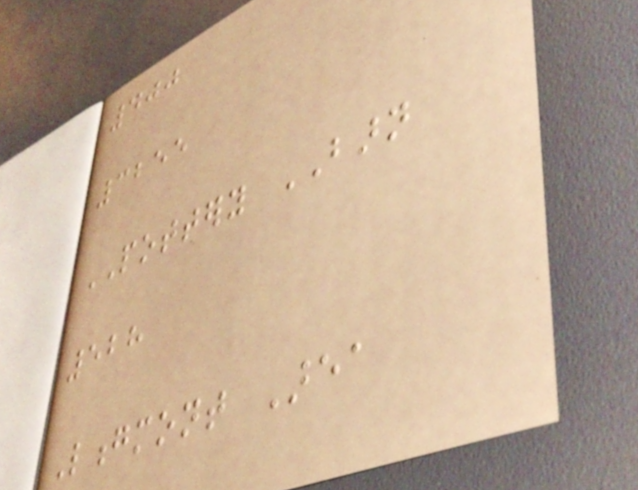400
3255
POTTERY BARN
528
Longmont Area
